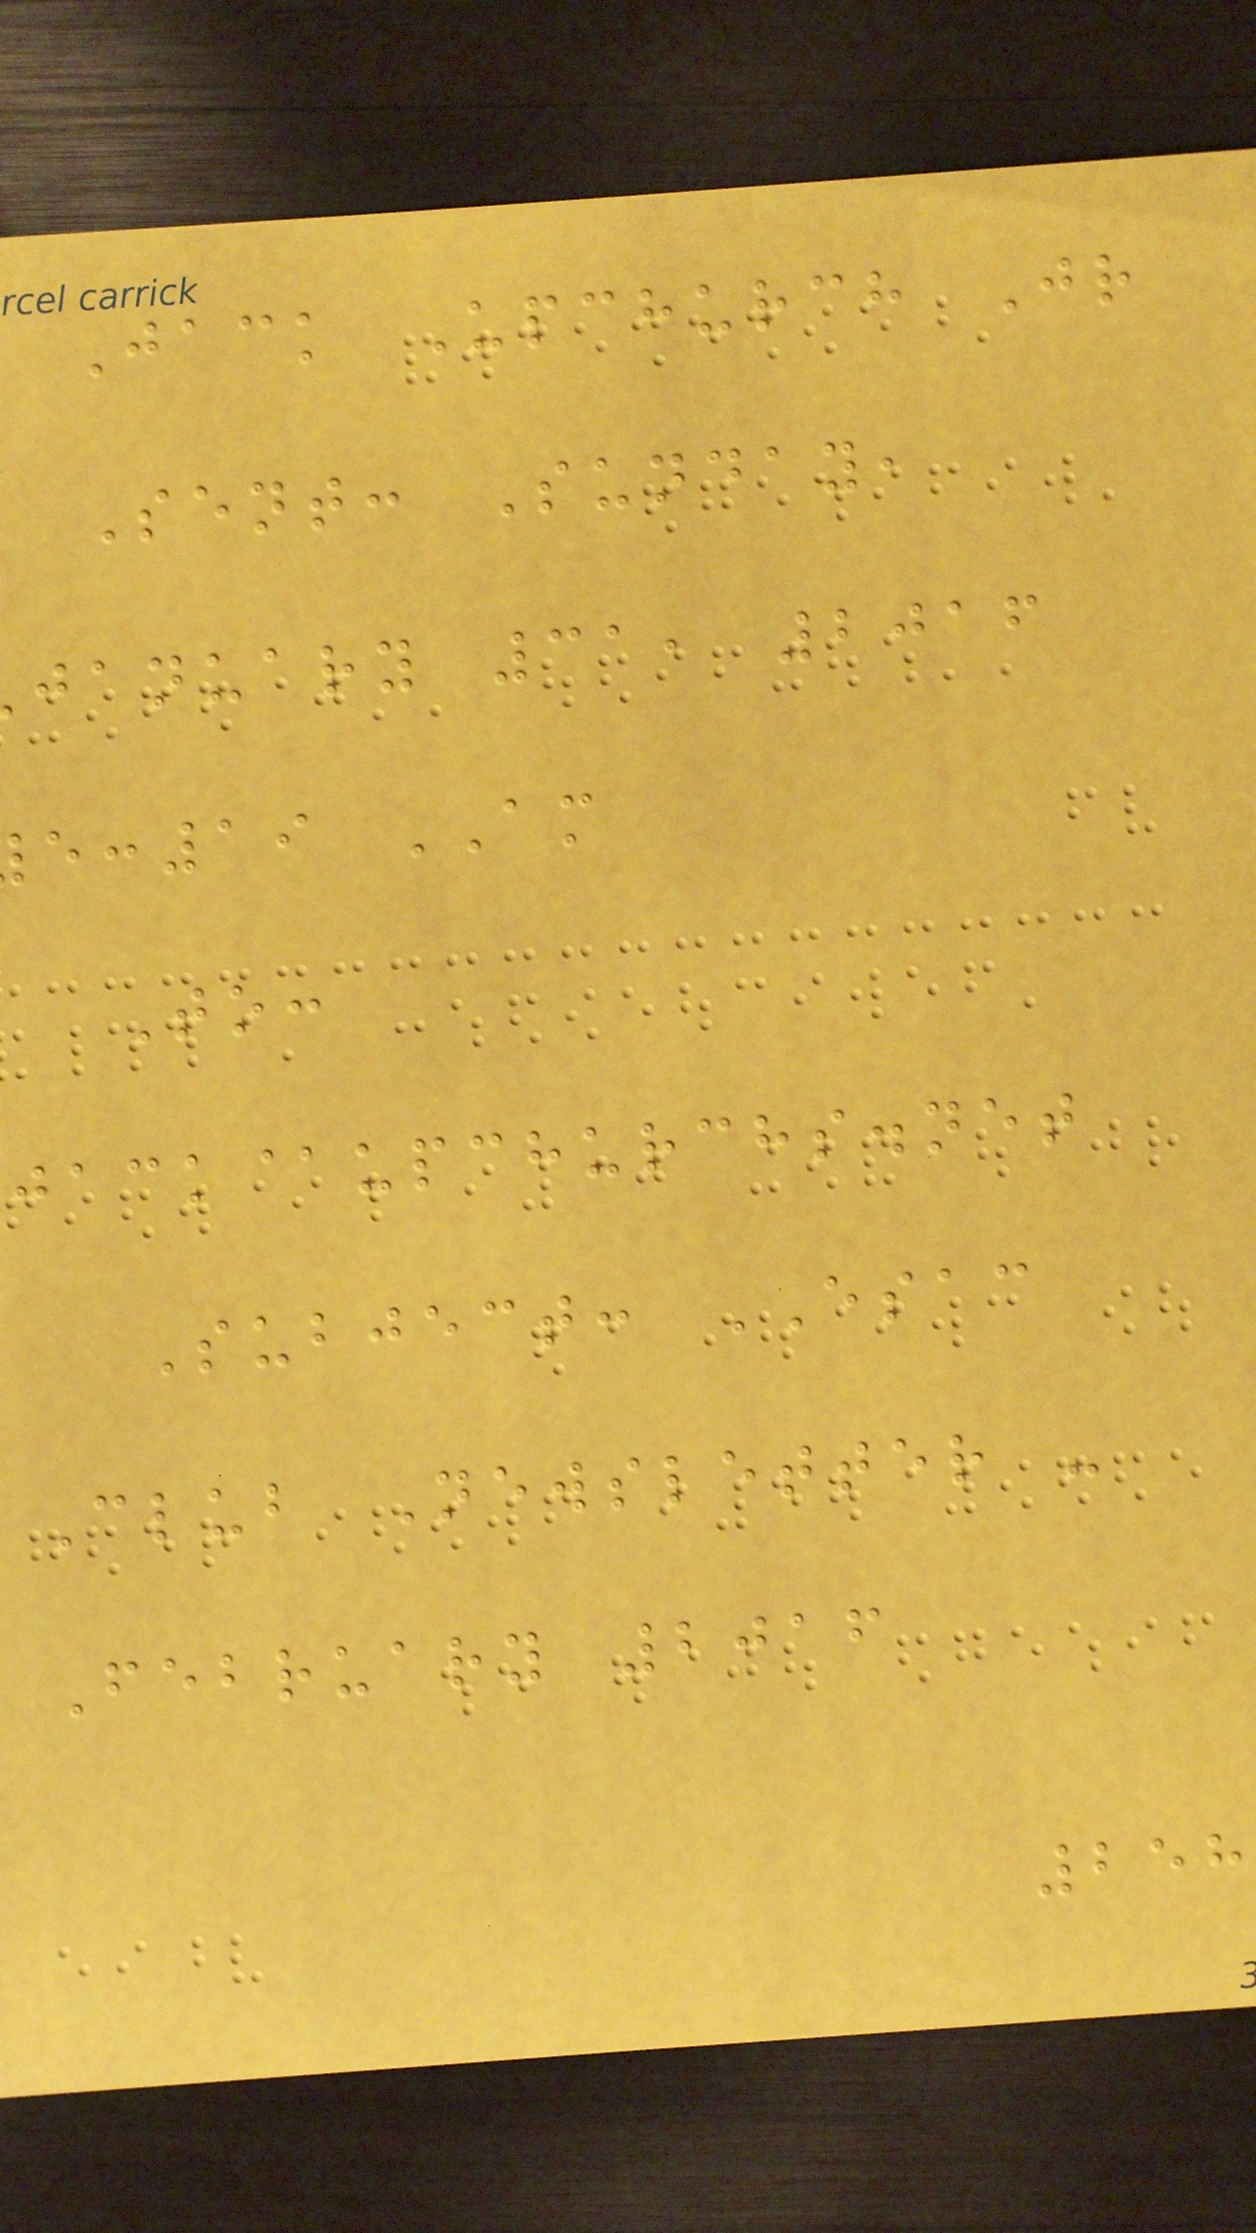Jack Upchurch Jr
Sent: Sunday,
january 31, 2016
:19 AM
To:
jack@upchurchs.net
Subject: ESAC
Club Newsletter -
February 2016
258
